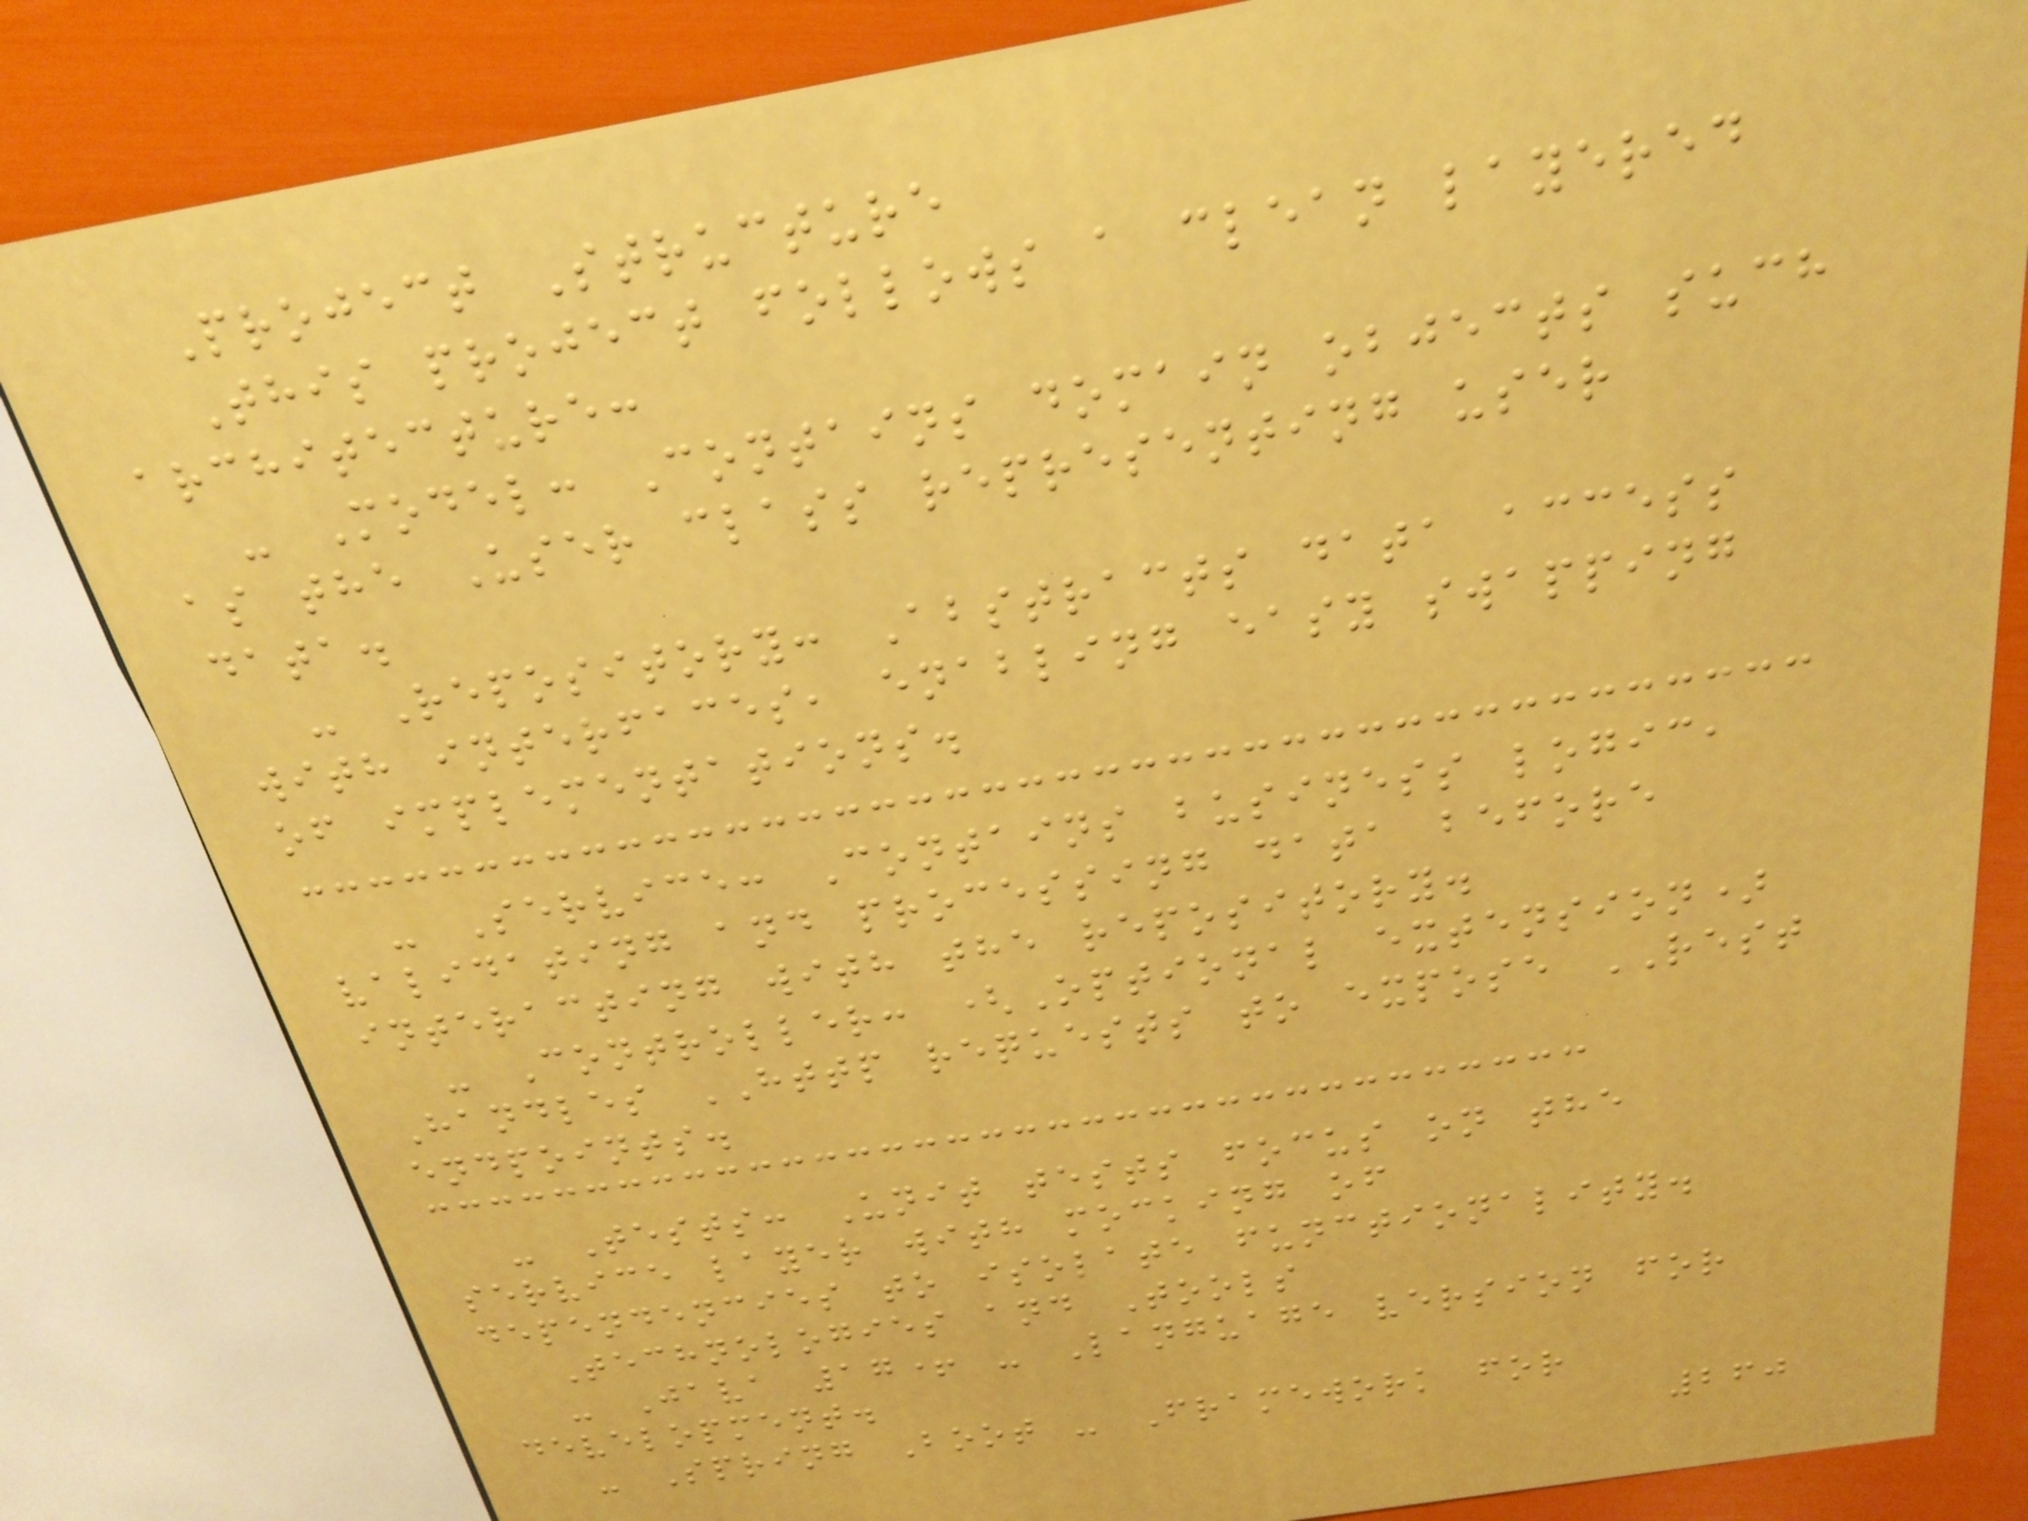Project Structure
This project follows a clean layered
architecture:
- Model: Contains domain objects such
as the User class representing user
data.
- Repository: Abstracts data access
with interfaces, enabling easy swapping
of implementations.
- Service: Contains business logic,
validating and processing data before
interacting with the repository.
- Controller: (Optional extension)
Handles HTTP requests to expose REST
endpoints.
- Tests: Unit tests focus on the
service layer with mocking of
dependencies to isolate functionality.
Technologies and Tools
- Java 17+ - Language version for
development.
- Spring Boot - Framework for
260
